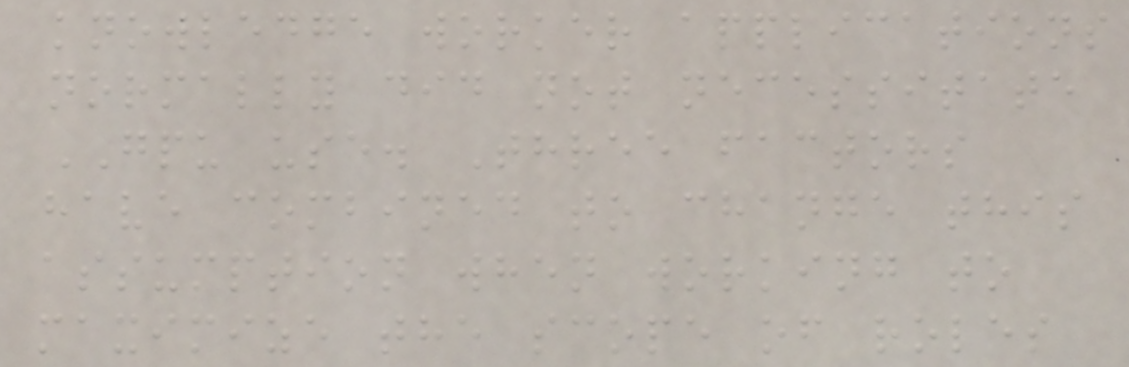knowledge worker applications
normally did not necessitate
GPU use. Three factors
have combined to change this
assumption when working to
maximize the scope of roles
